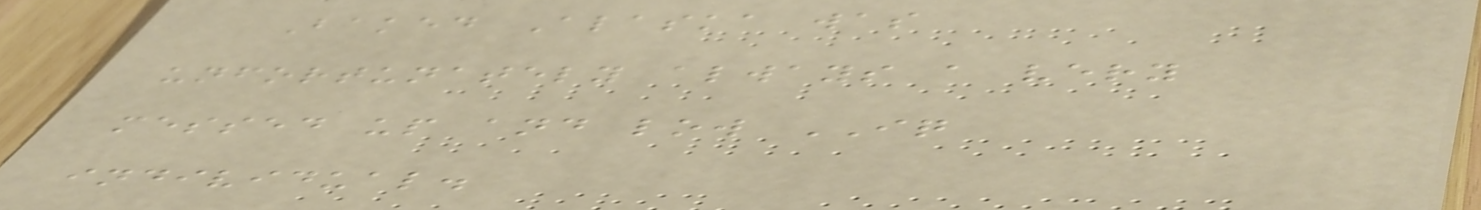Baked Alaska was
unfortunately always a very
messed up and low IQ
individual.
